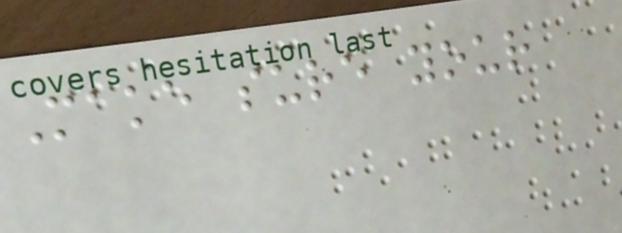Make sure your
